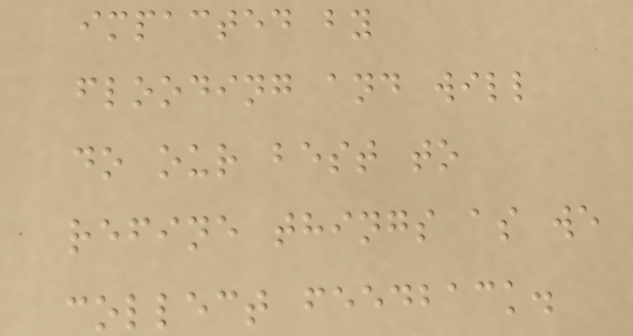impacted by
flooding and will
do our best to
refine things as we
collect feedback.
